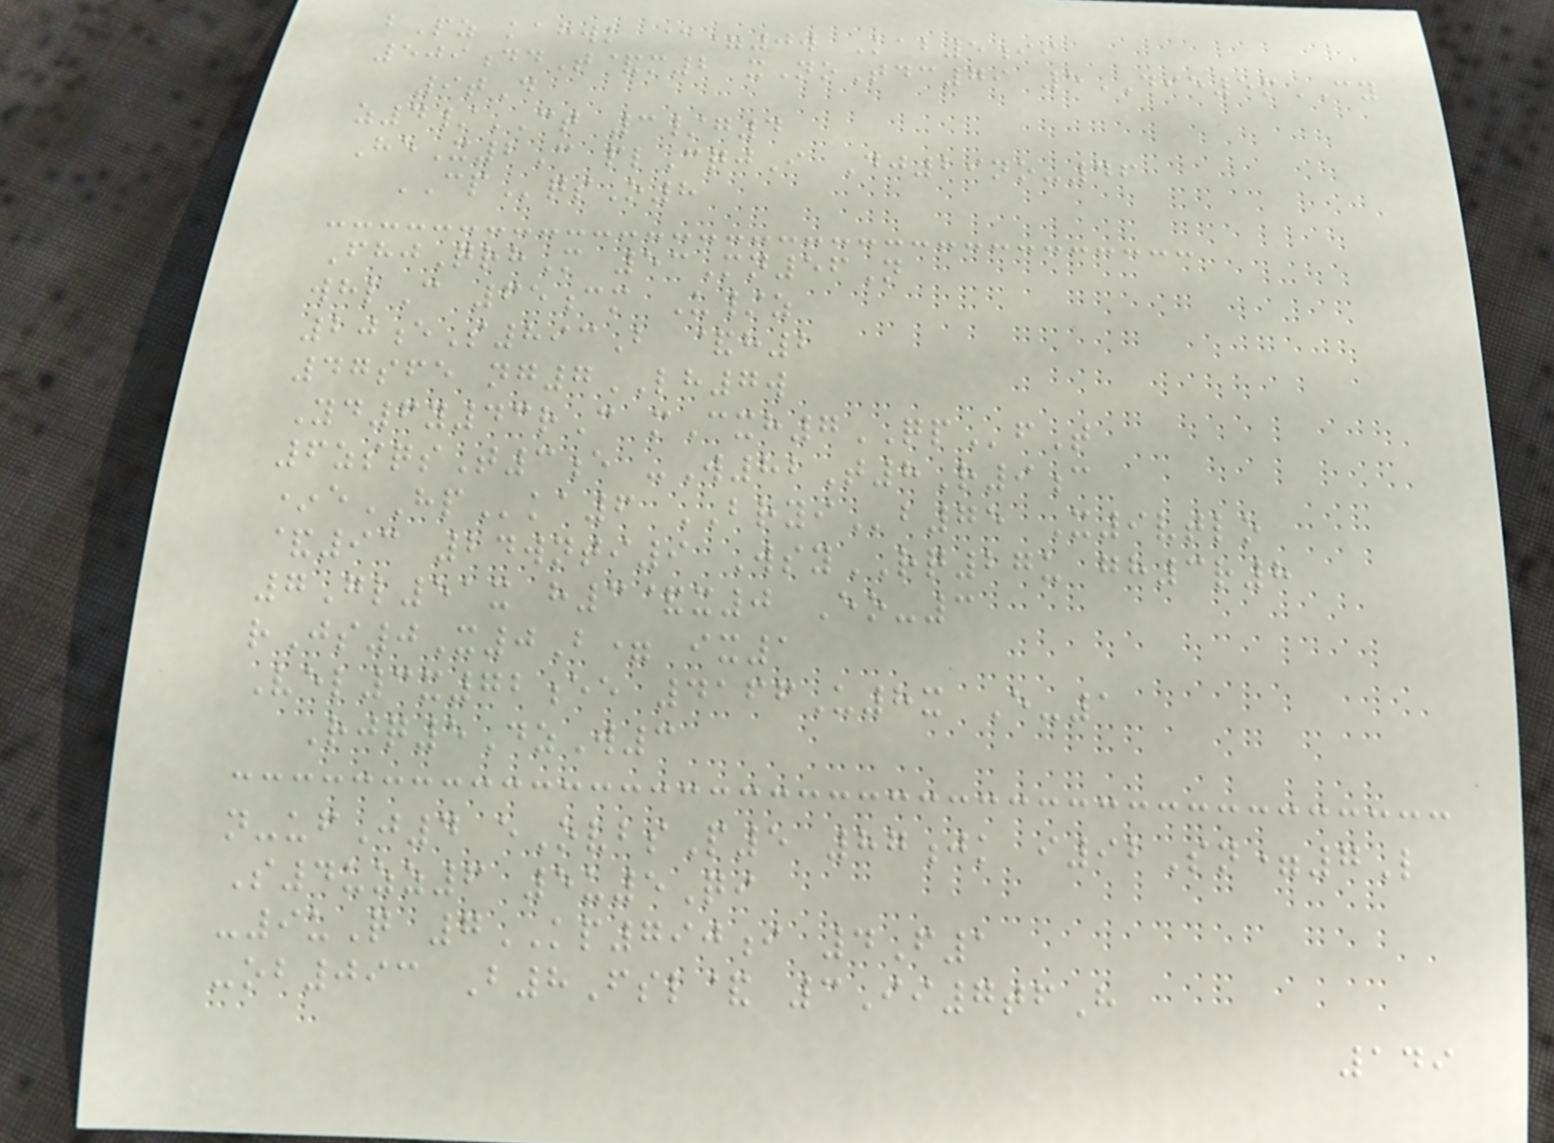bPz kahwk @=0w Kab5ii
509ddT&m2 xNoTdc79 5DIE5mCY
9tD
z4/CT 3/g4
HeX2C plCqjI Dj29no-46
CPqsO8
FhjQrhM 53Mn56N
whlC 65cm U/z
20eS893B &h2
47sfe ng7LH7w
Yd6y43rC mCxh7QPfT
6zsqsT3e -W82T8R9c
*eHPka6 BRYIb75 X9vtlo
&93 24wnti9 WsyRQ27u gh3r8
7Gl51x h3&x0 Eo-3
rJs0X0B= ix1
Vel3x72ee 4166U8x E-1
Rjq5DzW3
n-ufJ4 eOvbsP5 87jk i92Sn=7L
S4uzz6 5u5Qi
-9uQ 7KP790i 4F1
-ob093 B8Fsl& 3Ii7tfH
149
